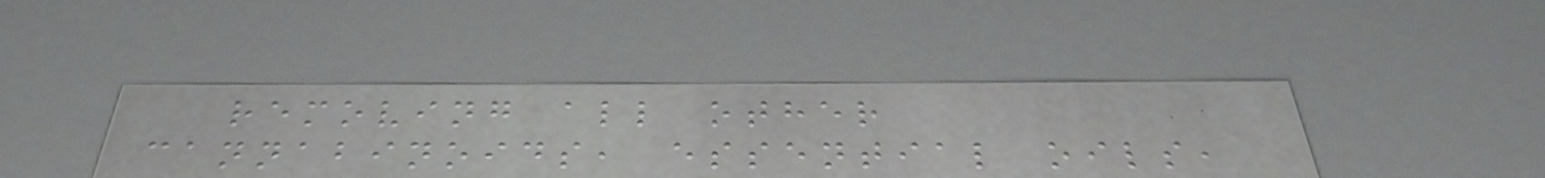removing all other
cannabinoids, essential oils,
